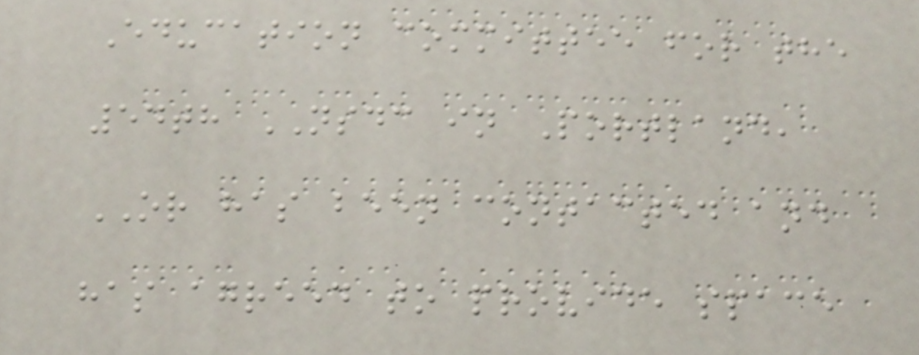Education committee for the
54th NSDC in Portland,
OR has been contacted and
has agreed to provide space
